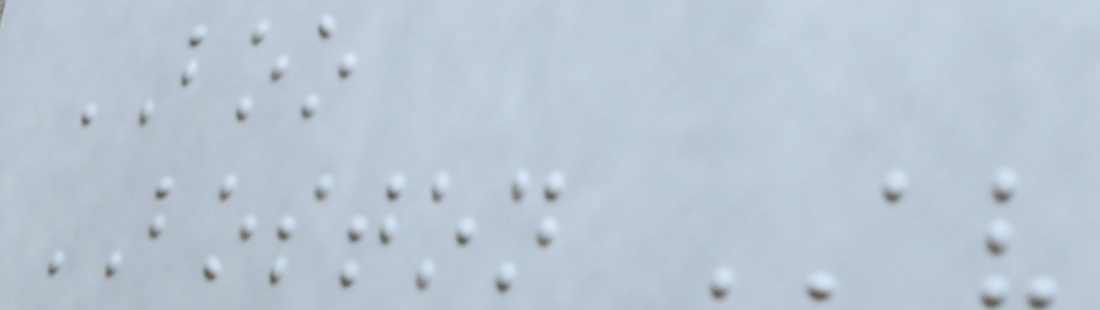BOO
BOSTON AV
